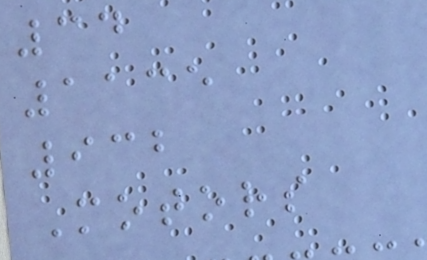34
1135
932
Motors
